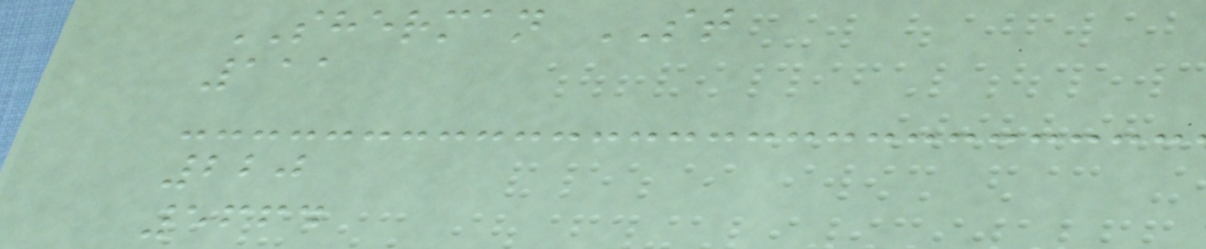SHERMAN ST
111
220
5664
